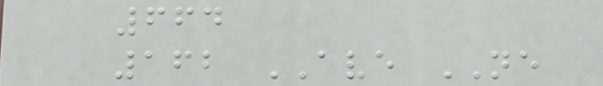664
162 AVE NE
